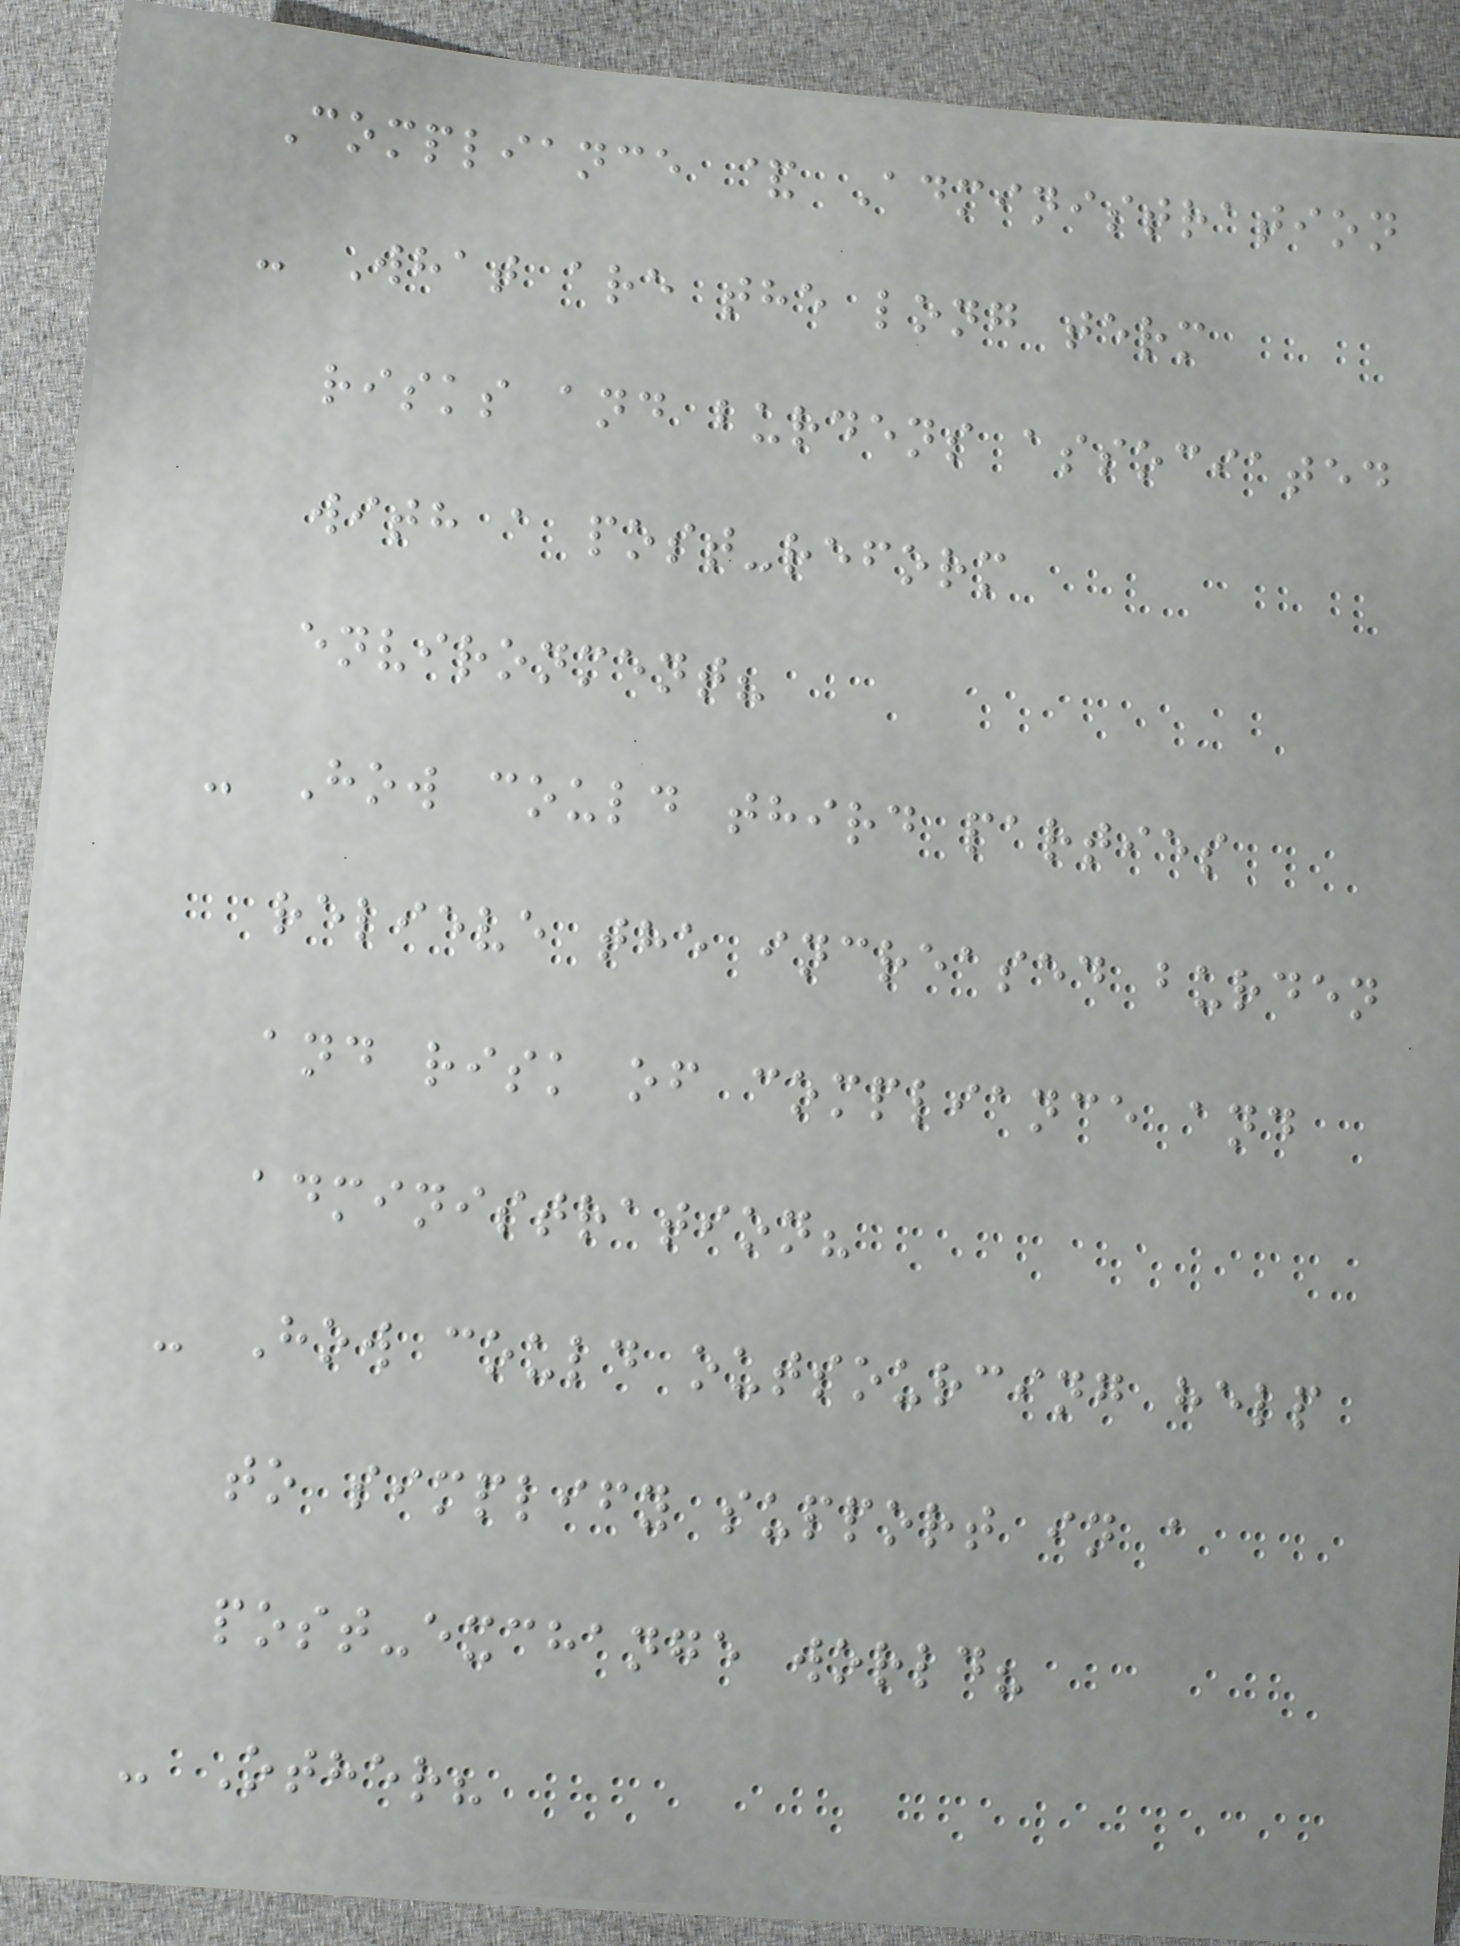Compliance & Administration
- What are the long term
risks and burdens associated
with a post-reform
environment?
- How could third parties
relieve the increased burden
and risk of compliance and
administration?
- How could outsourcing help
to simplify support in a
post-exchange world?
- Other?
